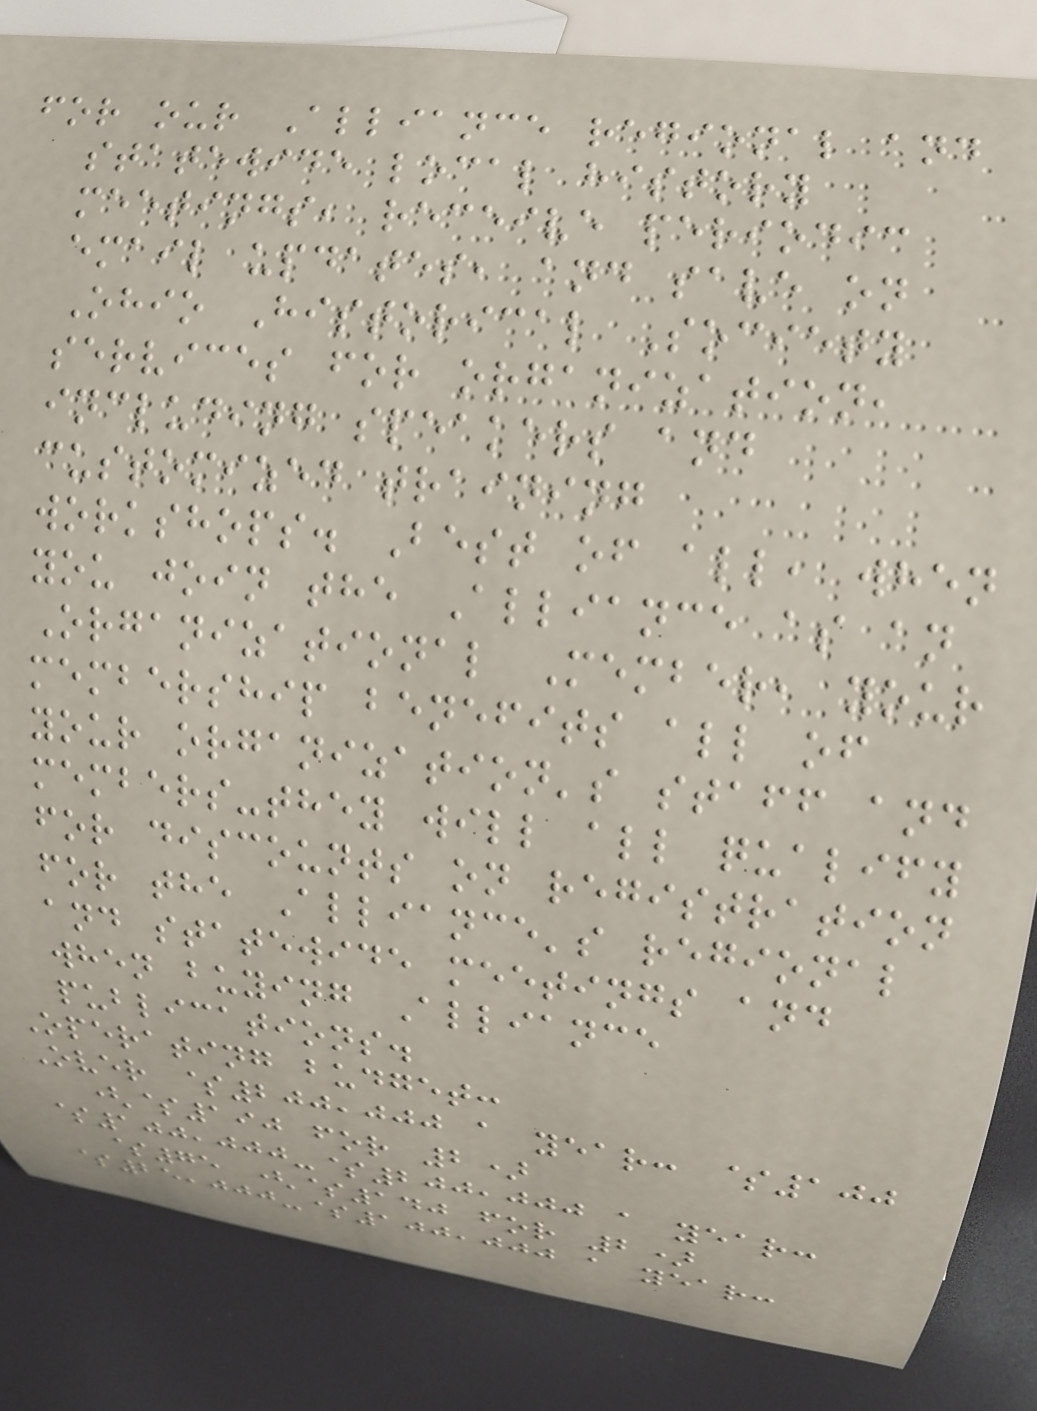for our Alliance regional and
statewide local history
meetings, receive periodic
email updates, and save on
Ohio Historical Society
services for organization,
including speakers and
customized training
workshops. Best of all, when
you join the Alliance as an
Organizational Member, your
membership benefits all of
your organization's staff and
members-they will all qualify
for discounts on registration
for the Alliance's regional
and statewide meetings and
when buying Alliance
publications.
Operating budget:
Over $200,000 a year: $100
($190 for 2)
$100,000-$200,000 a year:
$75 ($140 for 2)
$25,000-$100,000 a year:
